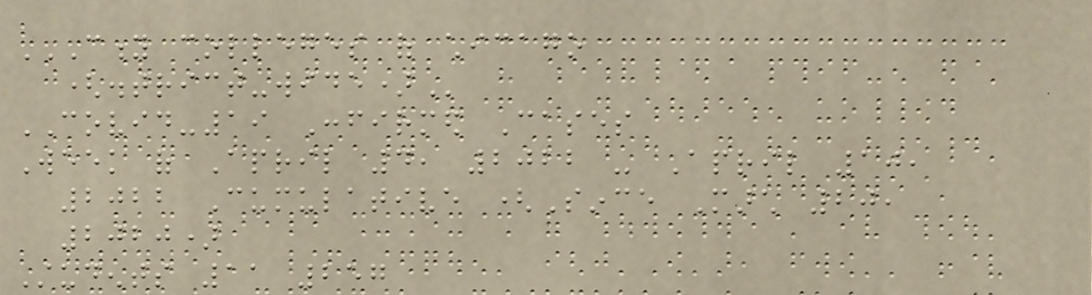CITY COLLEGES OF CHICAGO
(DISTRICT-WIDE)
COVID-19 Confirmed Cases
Week of April 4, 2022 - April 10,
2022 Cumulative (Since March 20,
2020)
Students 11 257
